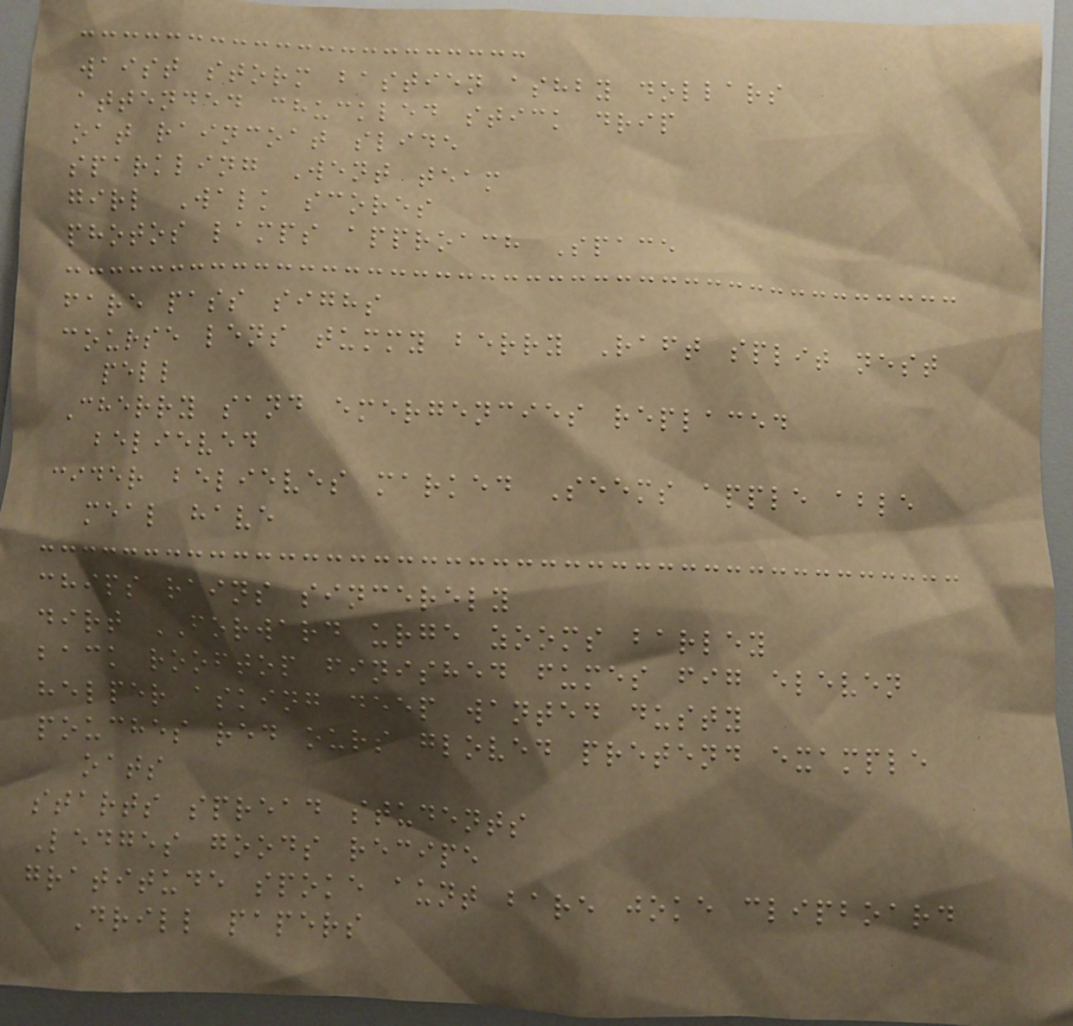waist storm bastien ashby dollars
attended chuckled stick drip
oat raincoat slide
sparkling Went team
girl Walk scores
photos lamps approach Space
fare pass sighs
course lens tummy berry Raft split nest
pell
Cherry sand emergencies replaced
believed
cider believes marked Seems apple able
meal have
chips rains sincerely
dirt FORWARD urge zooms barley
back rooftop finished fumes fig eleven
helper asking deep wanted dusty
pouches red ours gloved pretend example
oats
starts spread students
Ledges goods recipe
gratitude spoke aunt bare joke clipboard
Drill papers
